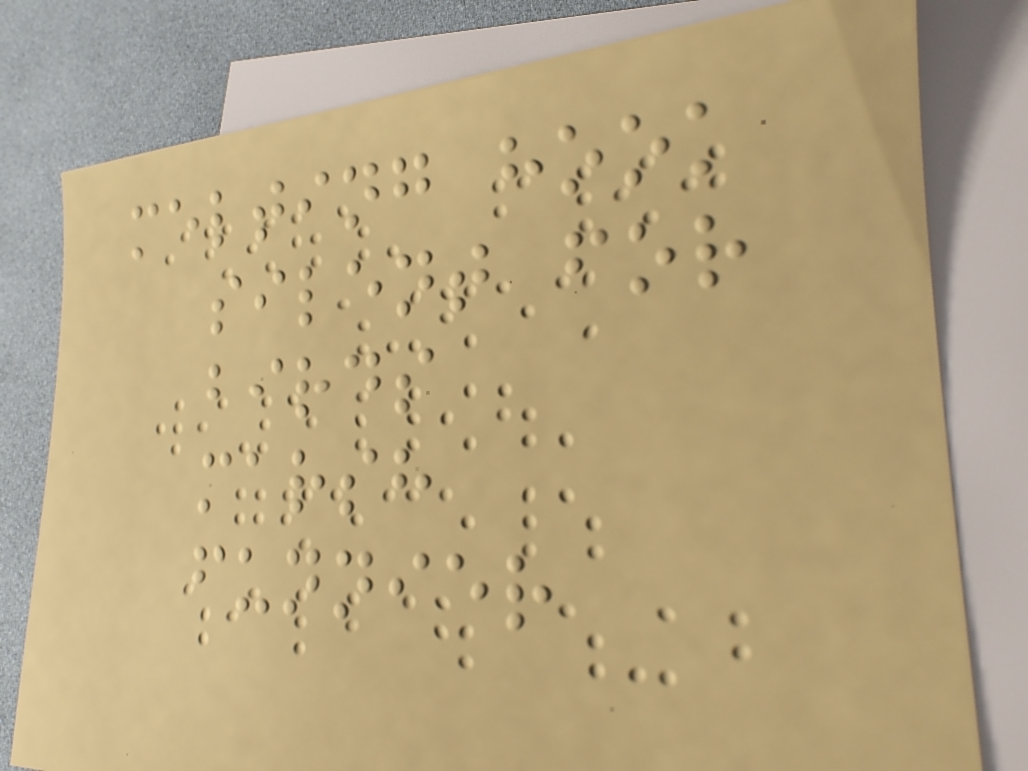melting hook
silent for
birds
marsh
funnier
